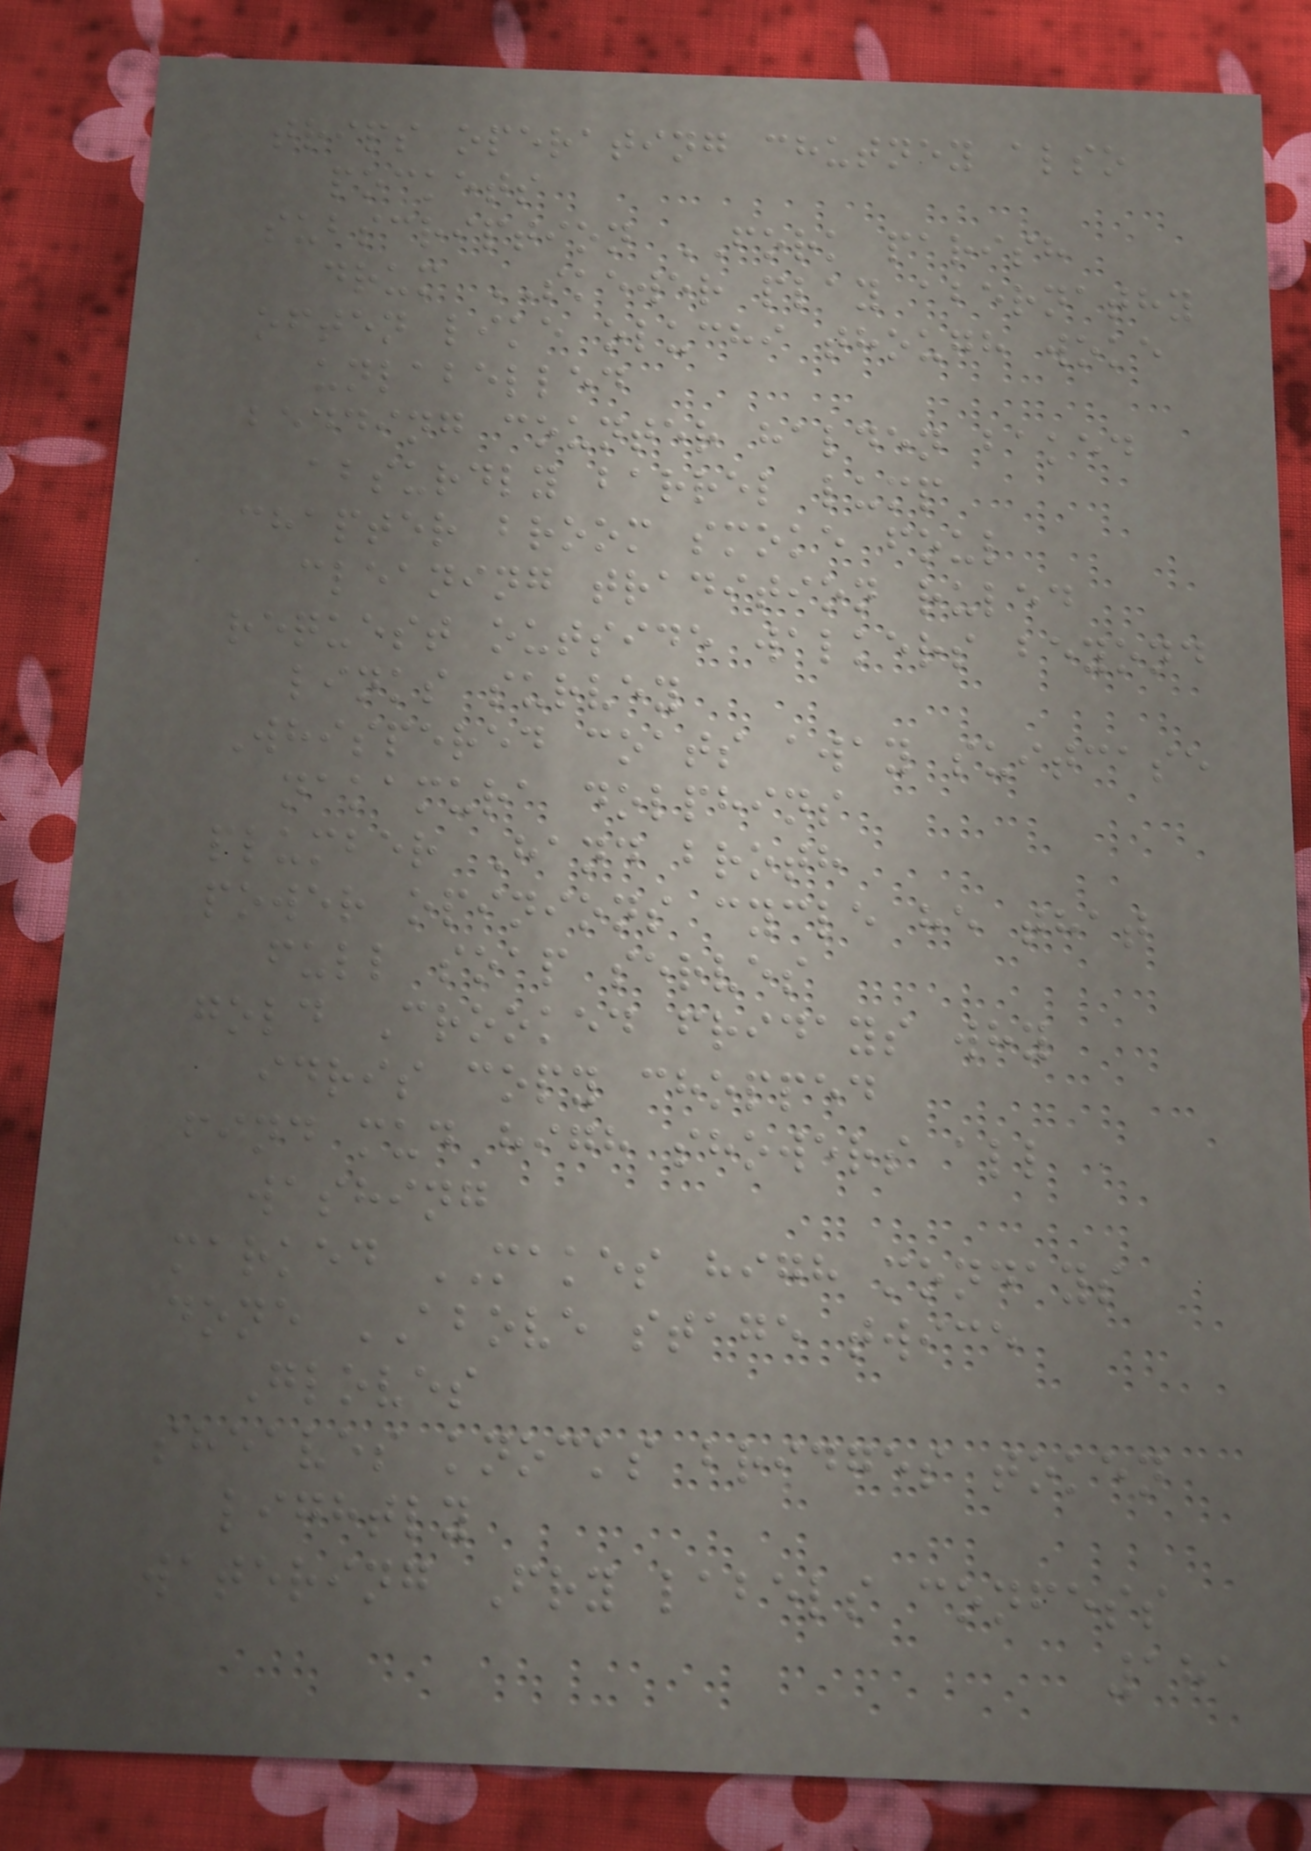trips operating chutney also
pockets
subscription FORK parish
drum SKEWER play abernathy
often like oluchi though woke
unlabelled
bedding counter halden baked
absurdly barrel lump
chapter broom smoke foul
cleaning tradition ruled
request outside walkers beyond
links survey
Whispered coats away suitcase
nakamura dolphins
plumber Hand broth
power opinions cycle he that
full soap serves
gold Crooked fridays why
idris copy chopped
find mud high showers all
washing
marked MAKES high mondays
done ABOVE stage twice
Gloves
sheaves knocks bridges token
lightly
watering Fry labels confess
181
